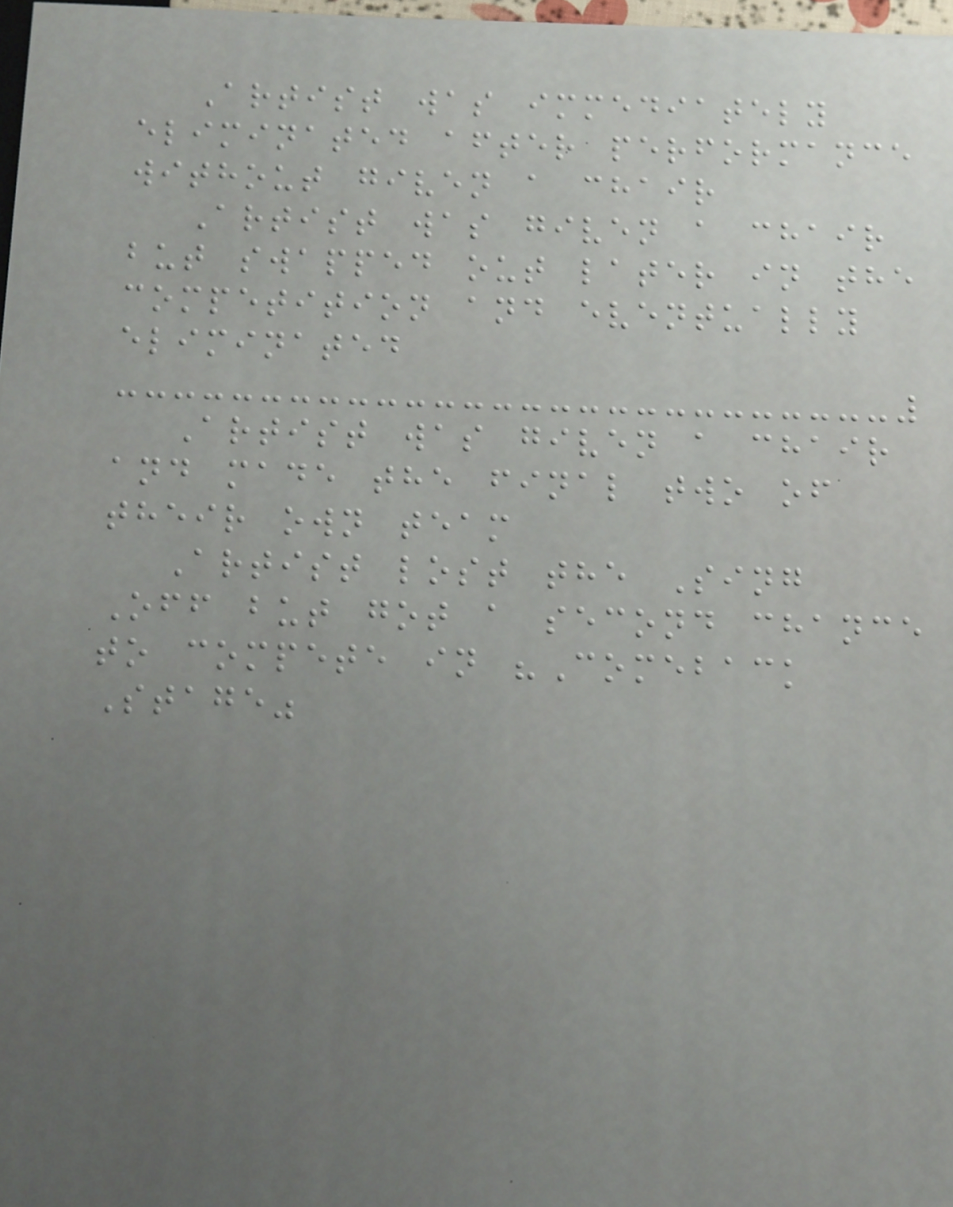Artist was immediately
eliminated after performance
without given a chair
Artist was given a chair
but swapped out later in the
competition and eventually
eliminated
Artist was given a chair
and made the final two of
their own team
Artist lost the Sing
Off but got a second chance
to compete in "Comeback
Stage"
